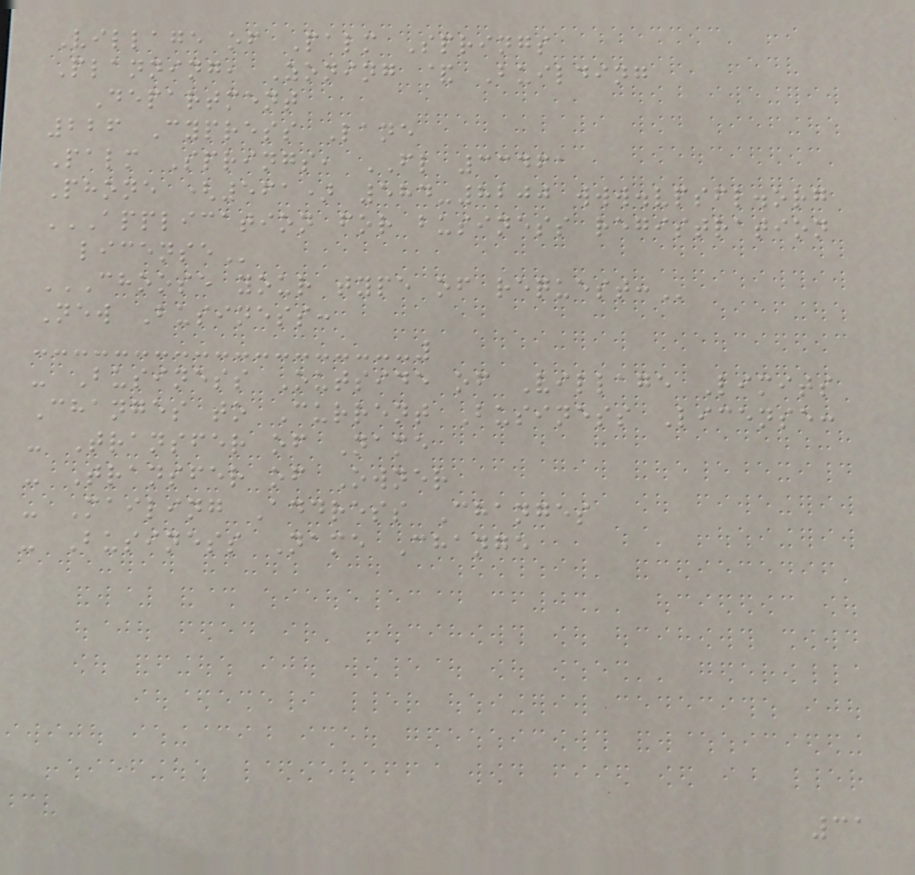Village of Palm Springs
Planning, Zoning & Building
Department
226 Cypress Lane
Palm Springs, FL 33461
Phone (561) 584-8200 www.vpsfl.org
APPLICATION FOR BUSINESS REGISTRATION
LICENSE
CHOOSE YOUR TYPE OF REQUEST:
New Business:
- Business Outside of Village Limits
Changes to Current Business License:
- Transfer of Name
- Transfer of Owner
- Mailing Address Changes
- Business Name Change
31
